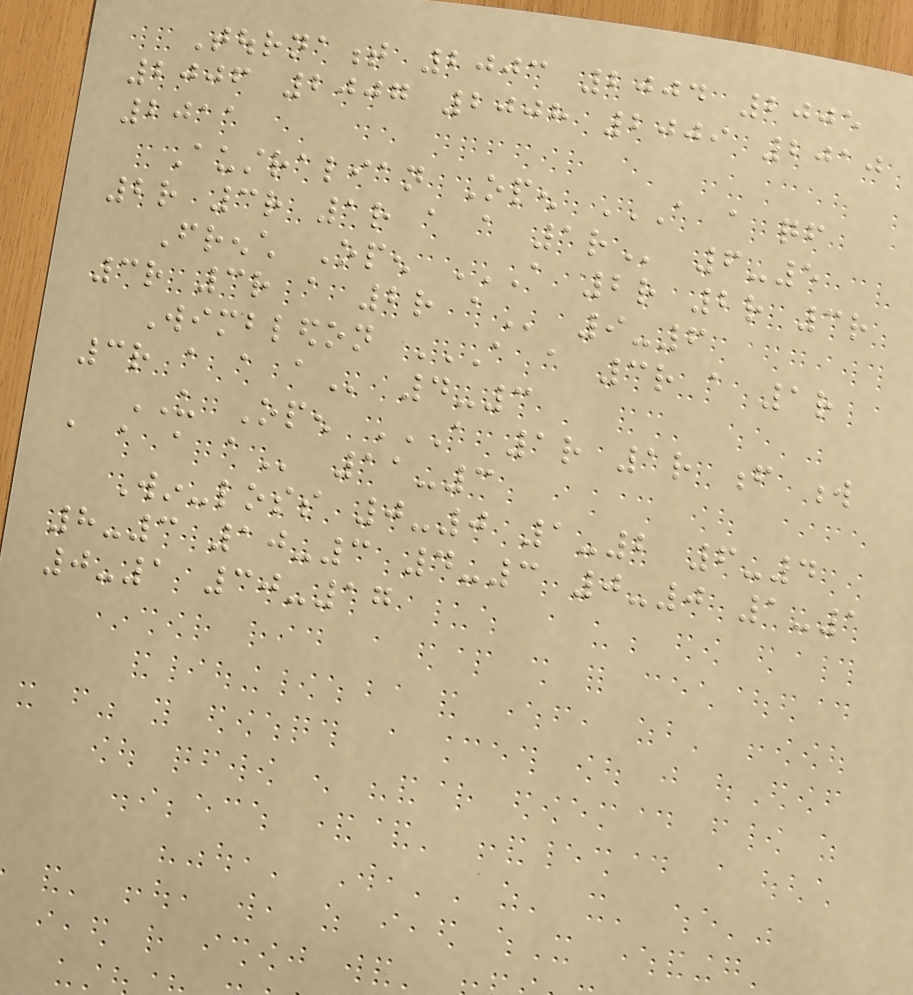Tournament 2003 2004 2005
2006 2007 2008 2009 2010
2011
Australian Open A A QF
2R 3R 1R A A 1R 6-5
French Open A 2R 2R 3R
3R 3R A 2R A 9-6
Wimbledon A A 3R A 1R
3R A A A 4-3
US Open A 1R 1R F W
A A A A 11-3
Win-loss 0-0 1-2 6-4
8-3 10-3 4-3 0-0 1-1
0-1 30-17
